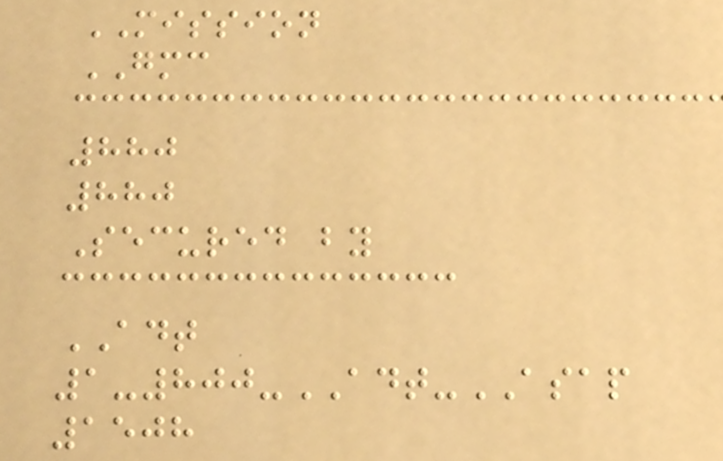MISSION
GMC
880
880
Secured by
ADT
1-800-ADT-ASAP
1508
